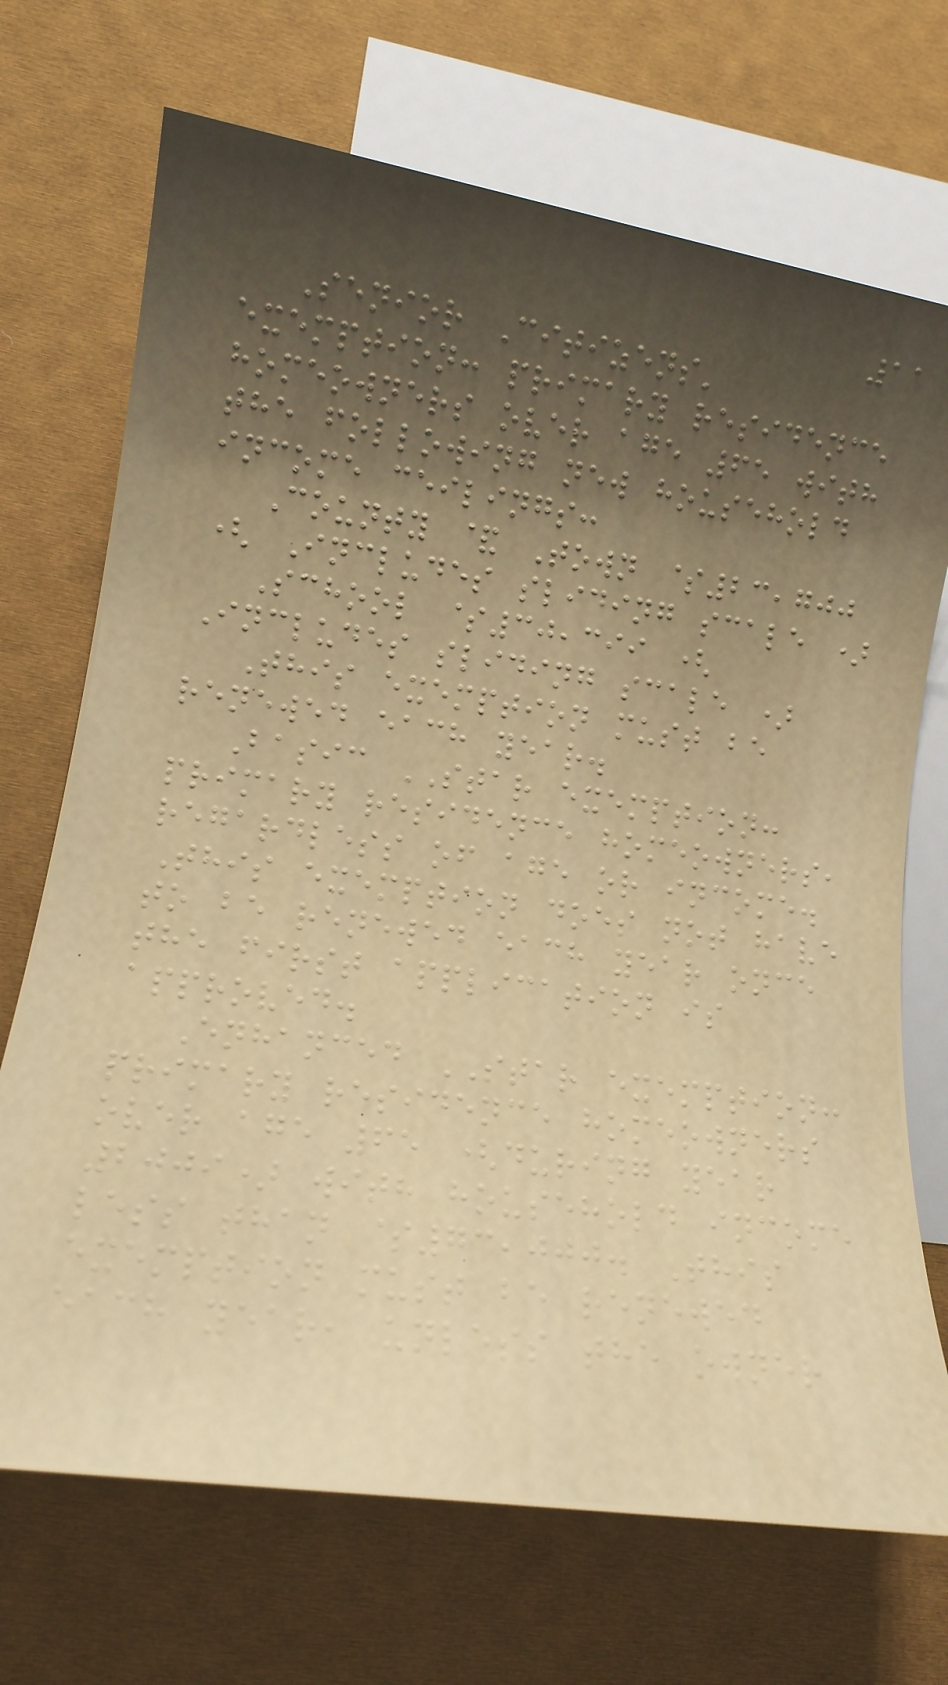11
Senior Citizens'
exemption: primary residence
homeowners over age 65 with
the following new household
income ceilings:
County & Town $23,700
( Includes sliding scale )
School $30,399 (
Includes sliding scale )
This exemption must be
renewed each year.
Basic STAR exemption:
primary residence homeowners,
regardless of age or income.
This exemption does not have
to be renewed each year once
the first application is
approved.
Enhanced STAR exemption:
primary residence homeowners
over age 65 (during year
2009) with household income
less than $73,000. This
exemption must be renewed
each year, unless the owner
